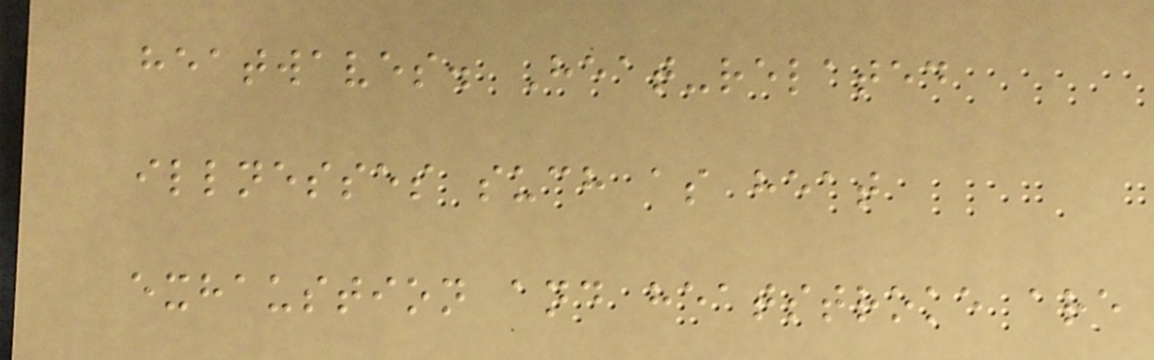heatwaves. Heat-related
illnesses such as heat
exhaustion and heatstroke are
